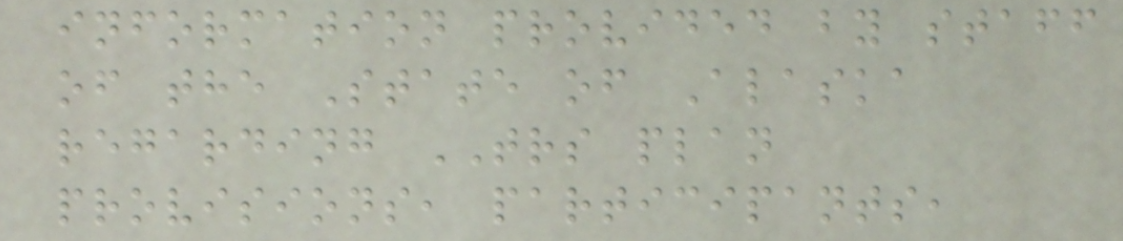information provided by staff
of the State of Alaska
regarding TRS plan
provisions, participants,
